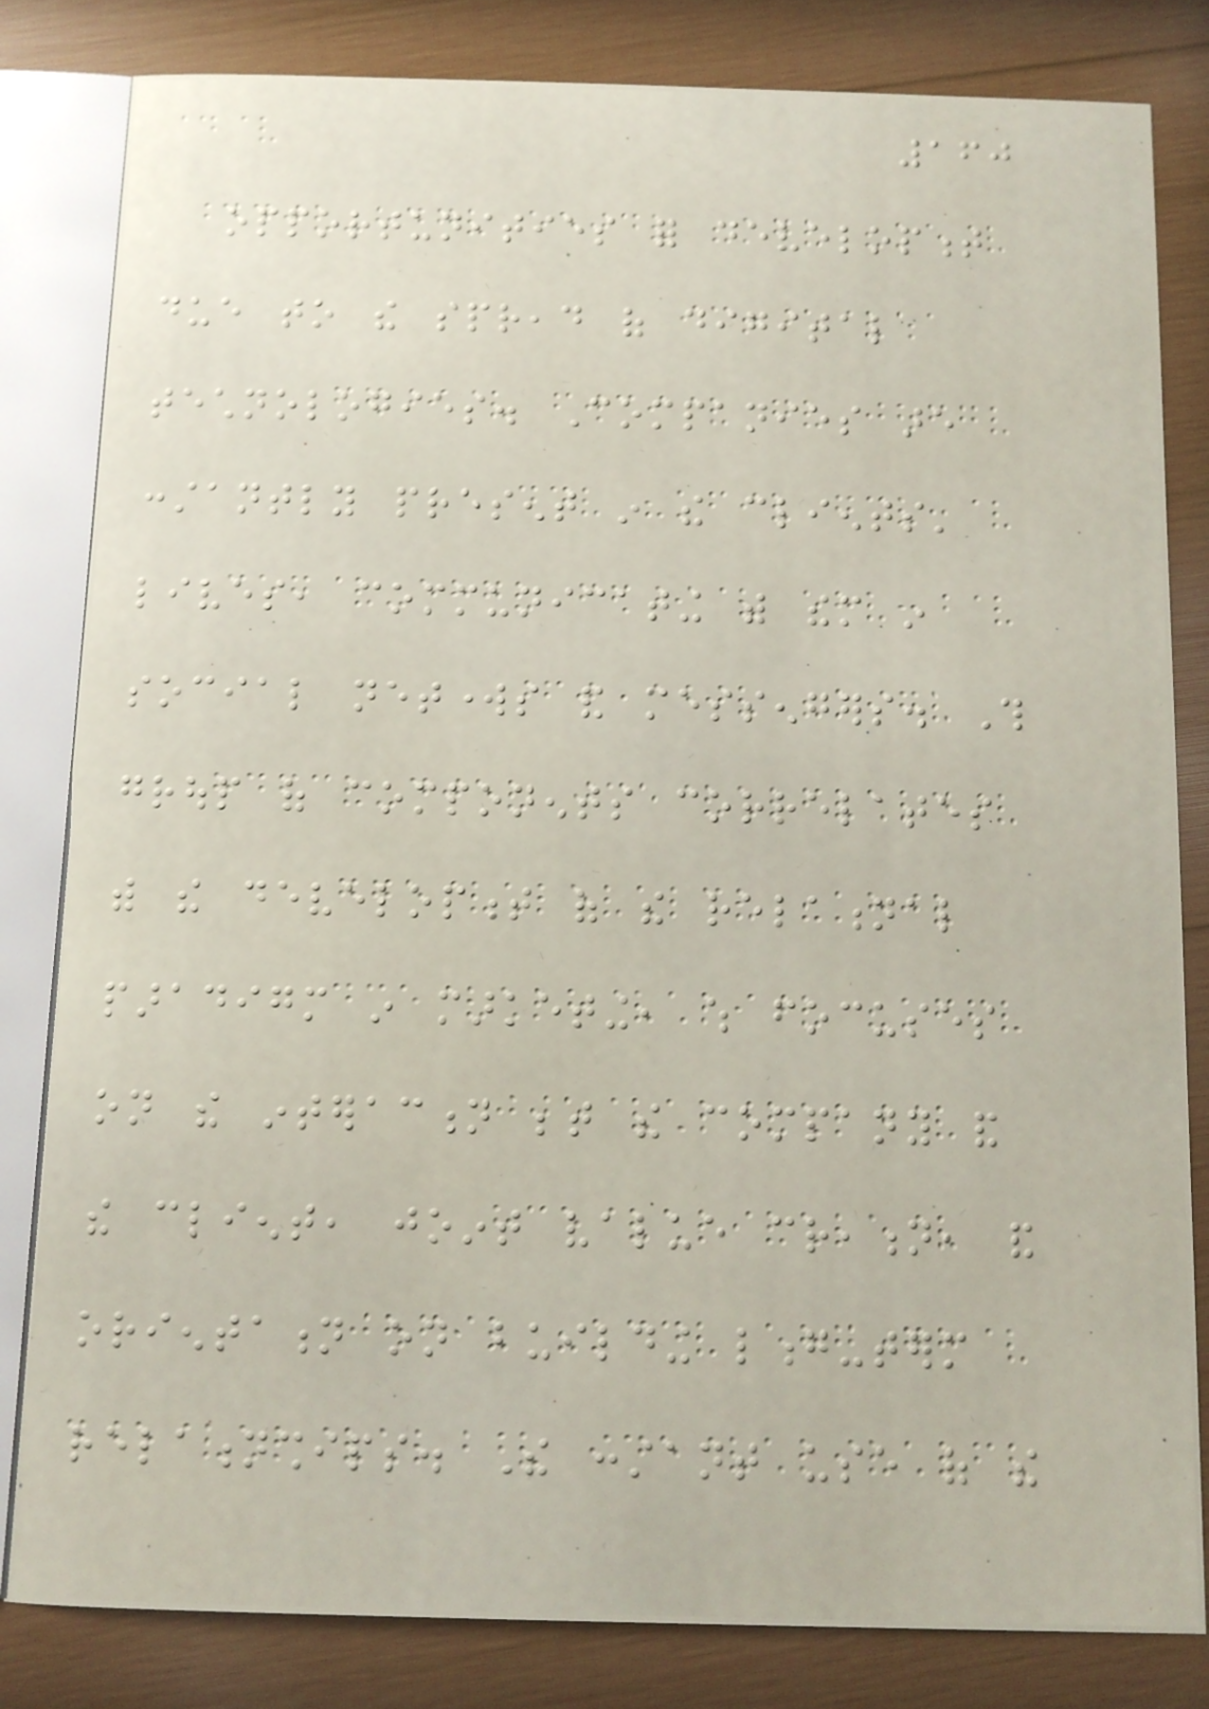160
opportunities for development
due to the spread of digital
technologies. Companies are
constantly present in the clients'
lives, communicating with them in
social networks and messengers. This
group of components correlates
with the development of the relational
paradigm in marketing, which focuses
on the interaction between the company and
the client, joint value creation, and
orientation on building long-term
relationships. The constant use of the
